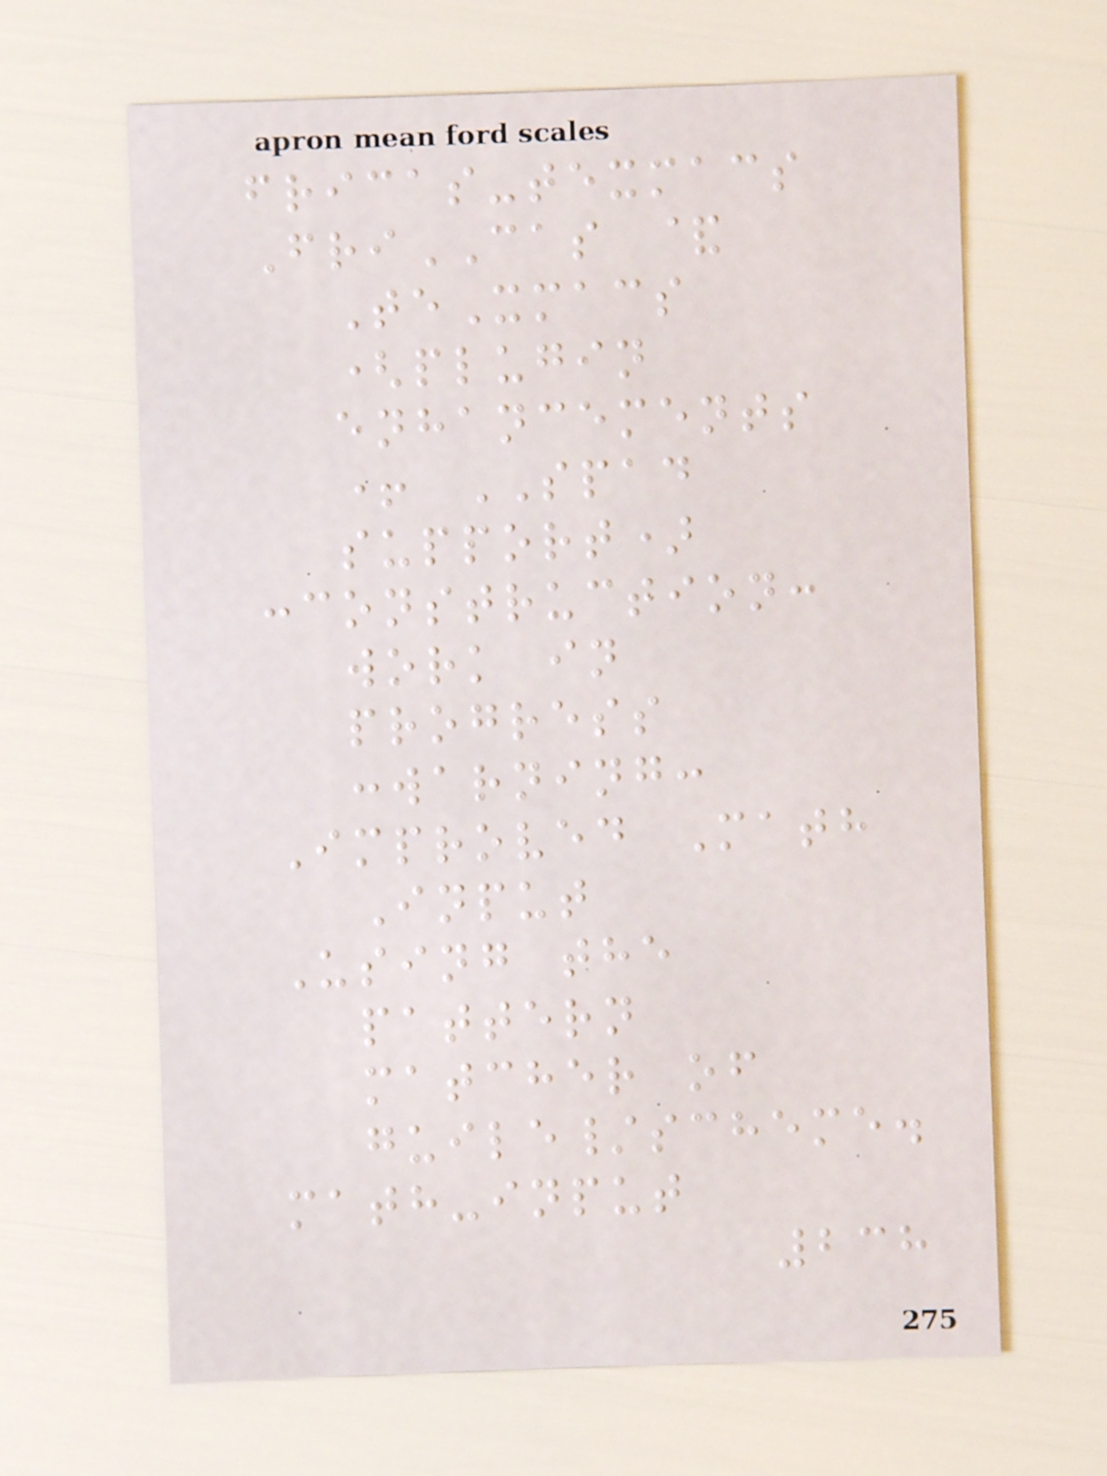fricas-texmacs
FriCAS &
TeXmacs
(plugin
enhancements
+ SPAD
support)
:construction:
work in
progress
:warning:
Improved Math
Input
Using the
pattern
matcher of
guile/scheme.
math-input
238
